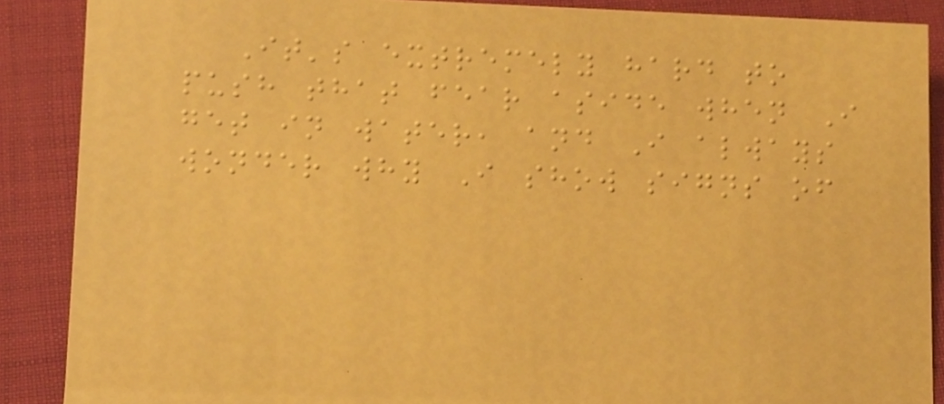It's extremely hard to
push that fear aside when I
get in water, and I always
wonder why I show signs of
